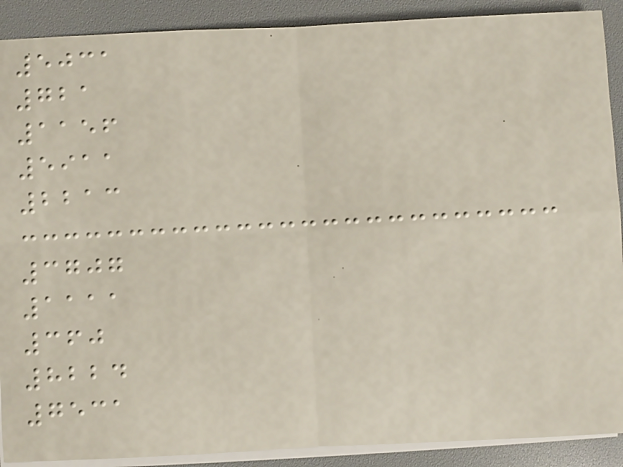5031
721
1156
5911
2213
3707
1111
360
8224
7531
